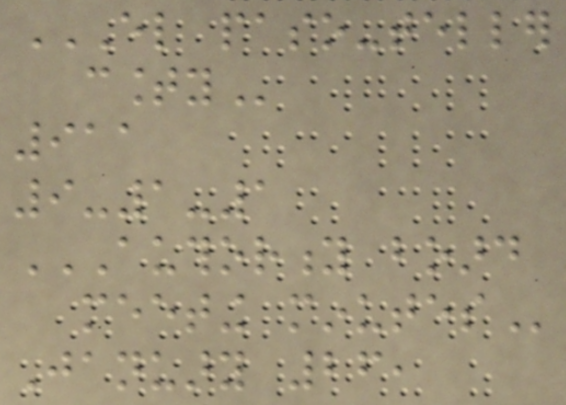EL PASO-TELLER
COUNTY
911
9-1-1
AUTHORITY BOARD
MEETING MINUTES
January 26,
